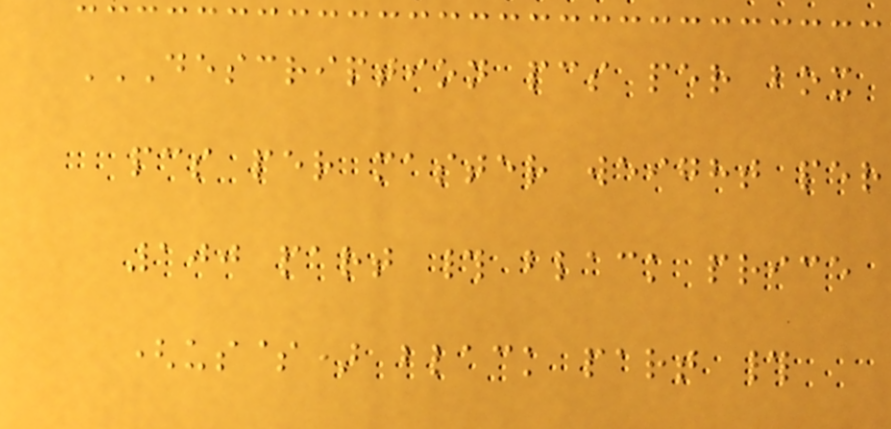DESCRIPTION PCS PER BOX
PCS PER MASTER WEIGHT PER
100 PART # BLACK PRICE
(US$) BLACK PART #
